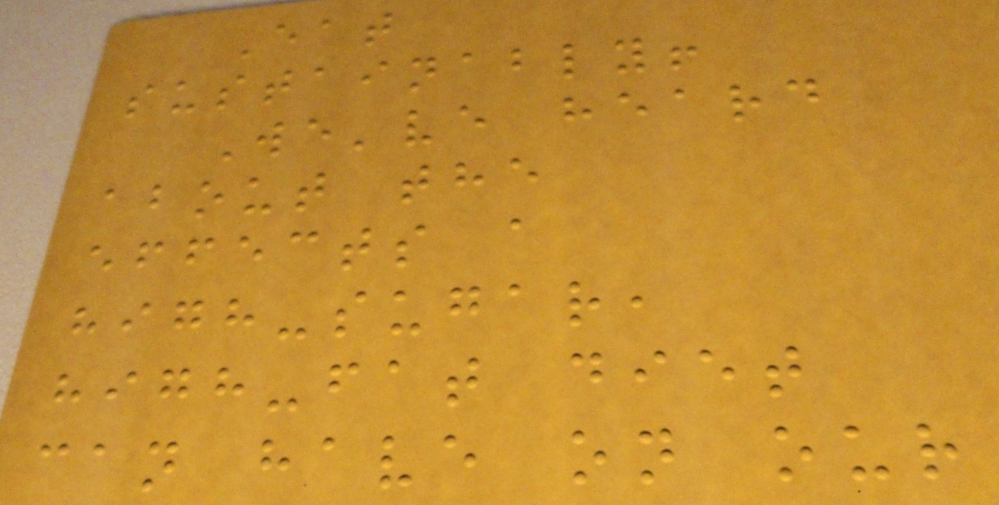Eat
sustainably!
We've heard
about the
effects a
high-sugar,
high-fat diet
can have on our
